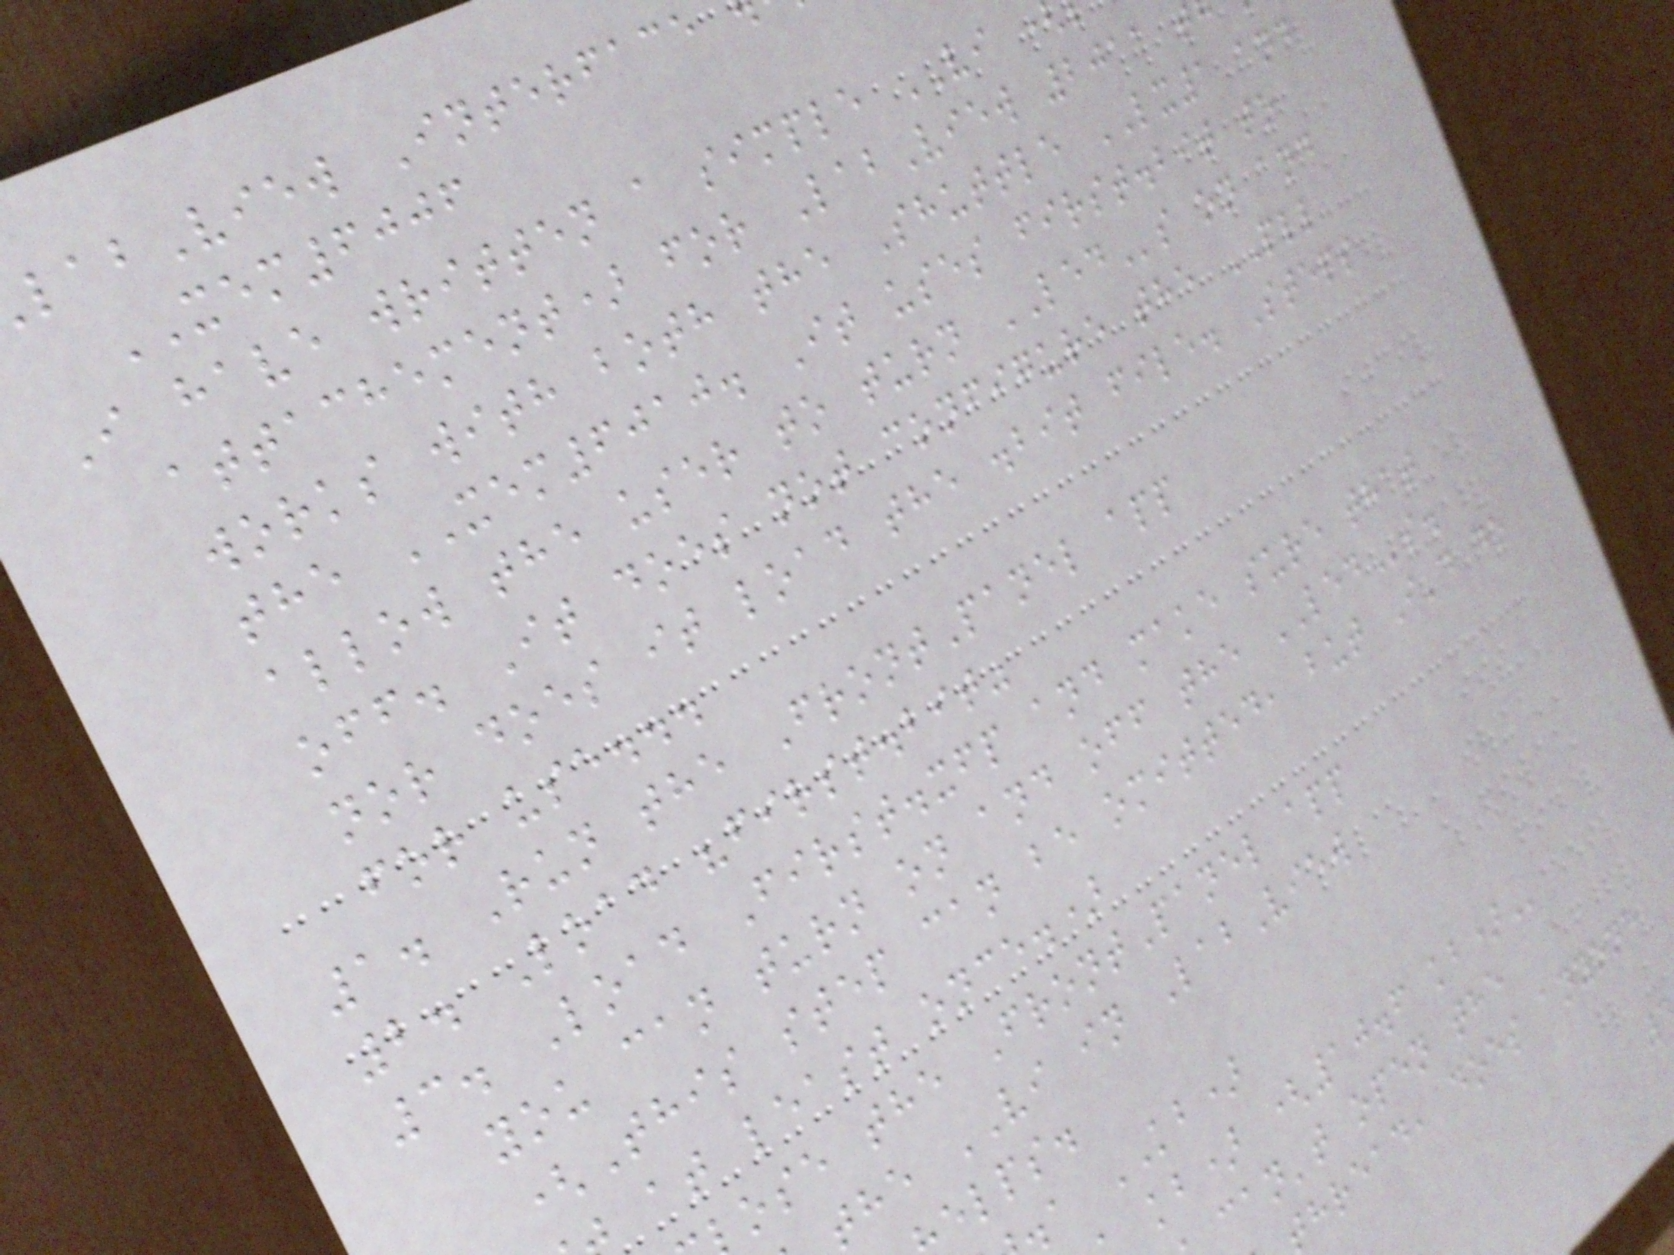abView Interface
XEM6006
I have written a simple VI
attachement) for LabView 2011 t
works with both the Shuttle LX1 and
the XEM6010. It uses first.bit to
allow the user to turn LEDs on and
off. It does not configure the PLL
nor does it load the .bit file. Steps
for use...
1. Run the FrontPanel app
2. Load "first.bit"
3. Load First.xfp and make sure that
you can turn on and off the LEDs.
(This step can be omitted, but I'd do
at least once.)
ose the FrontPanel app
the VI in LabView
elps.
a KB)
kb) (10.6
can't open the
thread, does anyone
